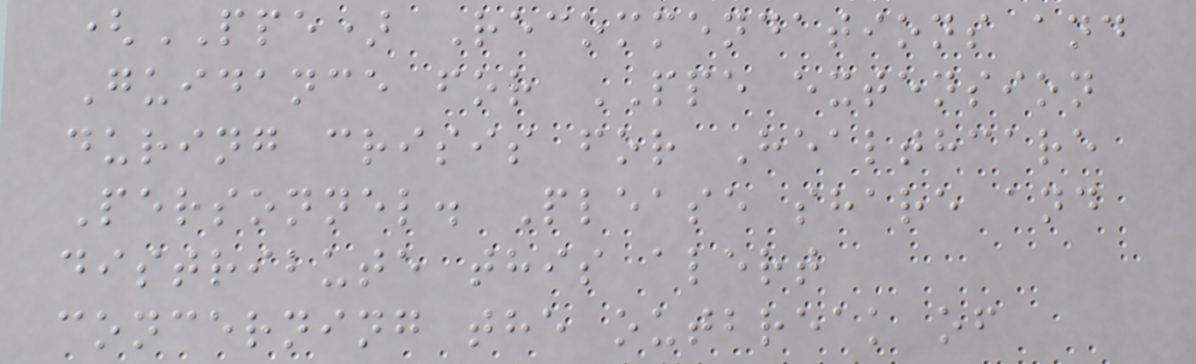(PPE) Recommendations and
Guidance for PPE extension
during crisis for Healthcare
Personnel. Please share and
distribute this alert
concerning the outbreak of
